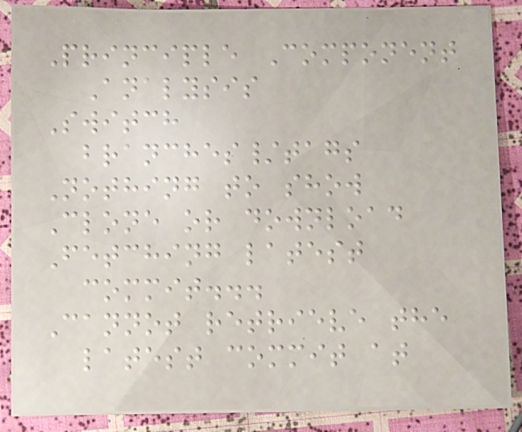Principle Component
Analysis
Switch
branches/tags
Nothing to show
Clone or download
Fetching latest
commit...
Cannot retrieve the
latest commit at
